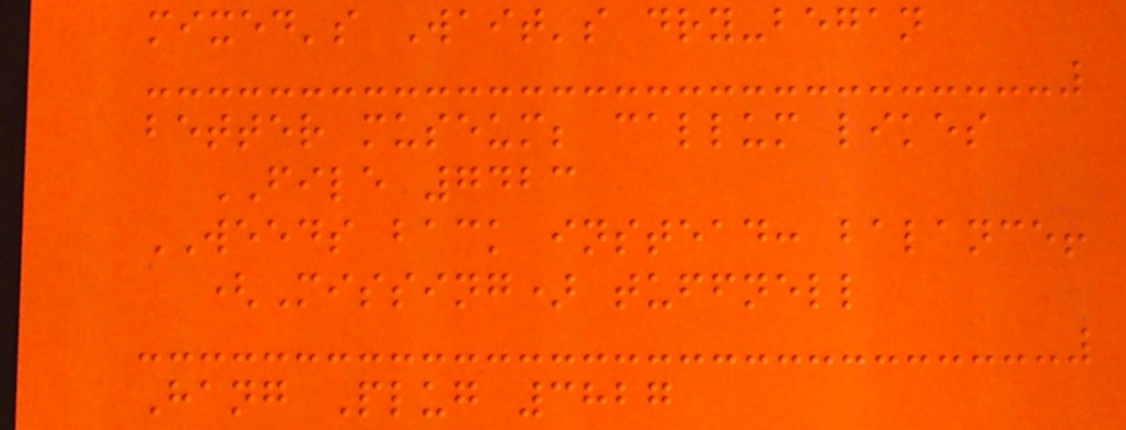mixed's Wait's dry-began
better museum; callum likes
FILE 7423
WEEDS back instead: balance!
(Missing) tuffnell
Hang Plug 3827
